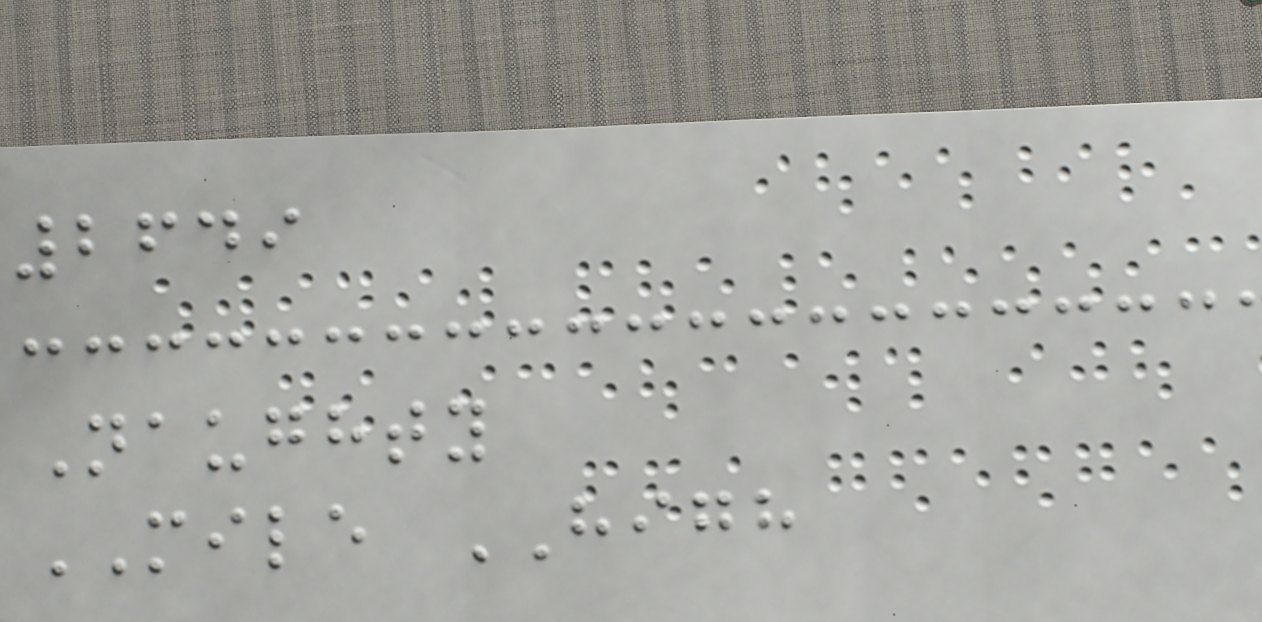2649
Naughty
MILE HIGH
